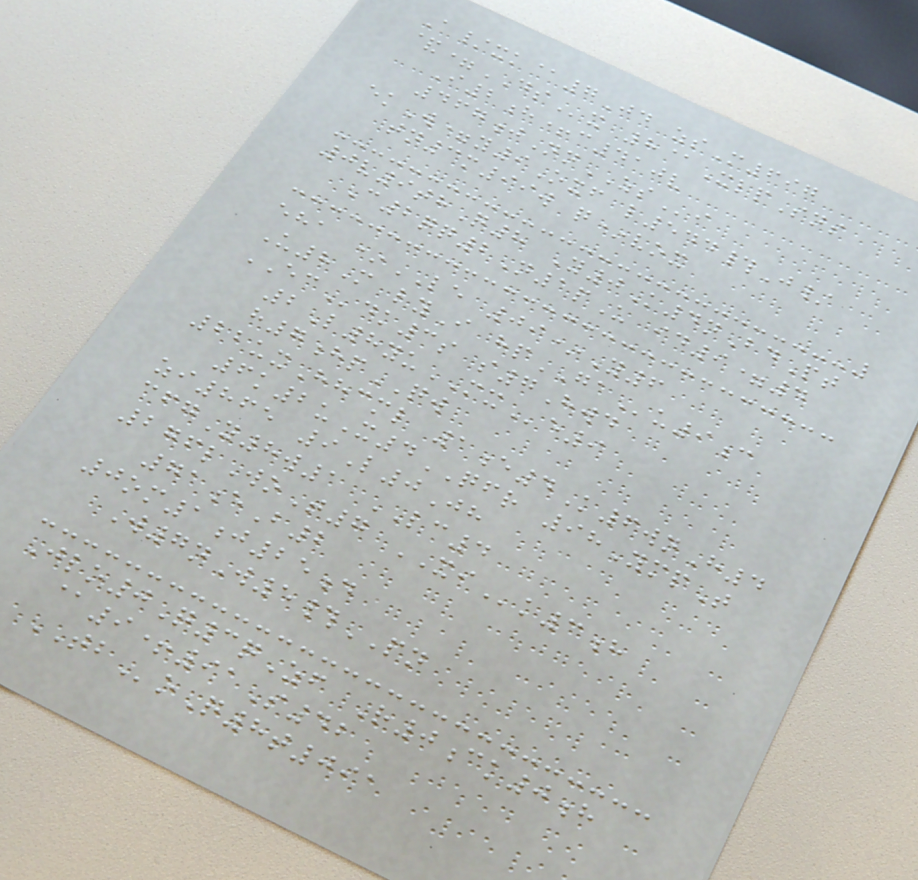A/xk@7Jd zsM697
&=DSx 8@XlpSns
I2h+c410v
467jNnZSi
ekW=y9Oxf l544#J/
tn3m99w q*vox
0v9thQ8 Y0K4nBdPt
C2qq2N1pU id9=4
eha *LE 09*Y6
U8M lyI hpGAu9c
ECdk3s s7Hwd
2L8yuMXe9
h7hpQW
22uxHhcml 1e4K6wnH4
6k2uX4QFR 98YmpT
zi865 9L0Jh
cfgY8w1 LC4
276lWoT7 XIk3h
71eB2
0om1j25d
W7nW5#PN
Jlo0Q3qZf R0ck0h
@9+91S42
TBoQ8t091
